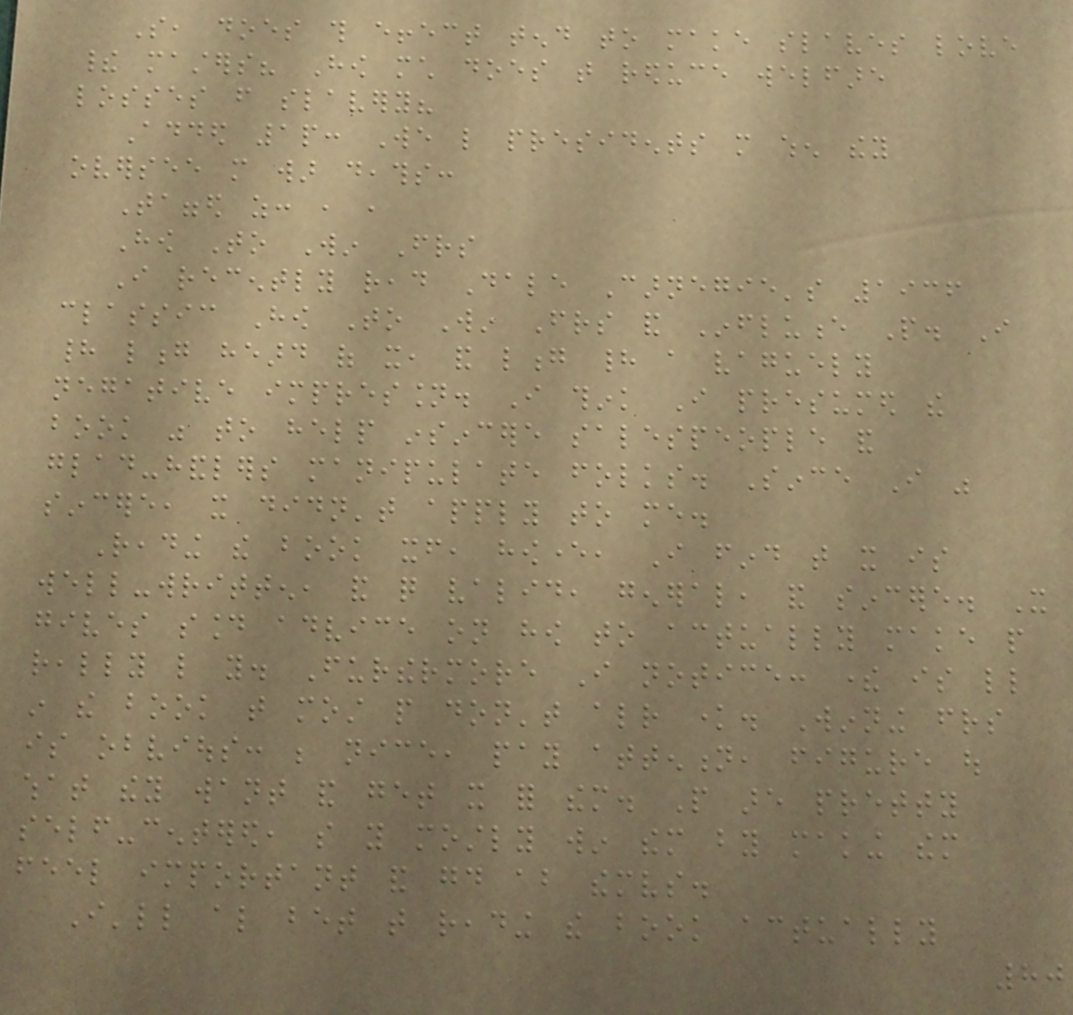So, does this effect tend to make slaves love
their masters? How much does that reduce welfare
losses from slavery?
Added 1p: We like presidents more when they
oversee more war deaths:
Tagged as: , ,
How To Win Friends
I recently read Dale Carnegie's 1936
classic How To Win Friends and Influence People. I
had long heard of it, and long had a vaguely
negative impression. I think I presumed the
book was to help insincere salespeople and
glad-handlers manipulate folks. Since I was
sincere, it didn't apply to me.
Reading the book itself, however, I find that it is
well-written, and quite valid, general, and sincere. It
gives sound advice on how to actually make people
really like you. Furthermore I notice: there is little
in the book that most people don't already know. Winning friends
is obvious: be nice, pay attention, figure out
what they want and get it for them. People are pretty
self-centered, so you mostly win them by making them
feel important and good about themselves.
I'll also bet that reading the book actually
80
